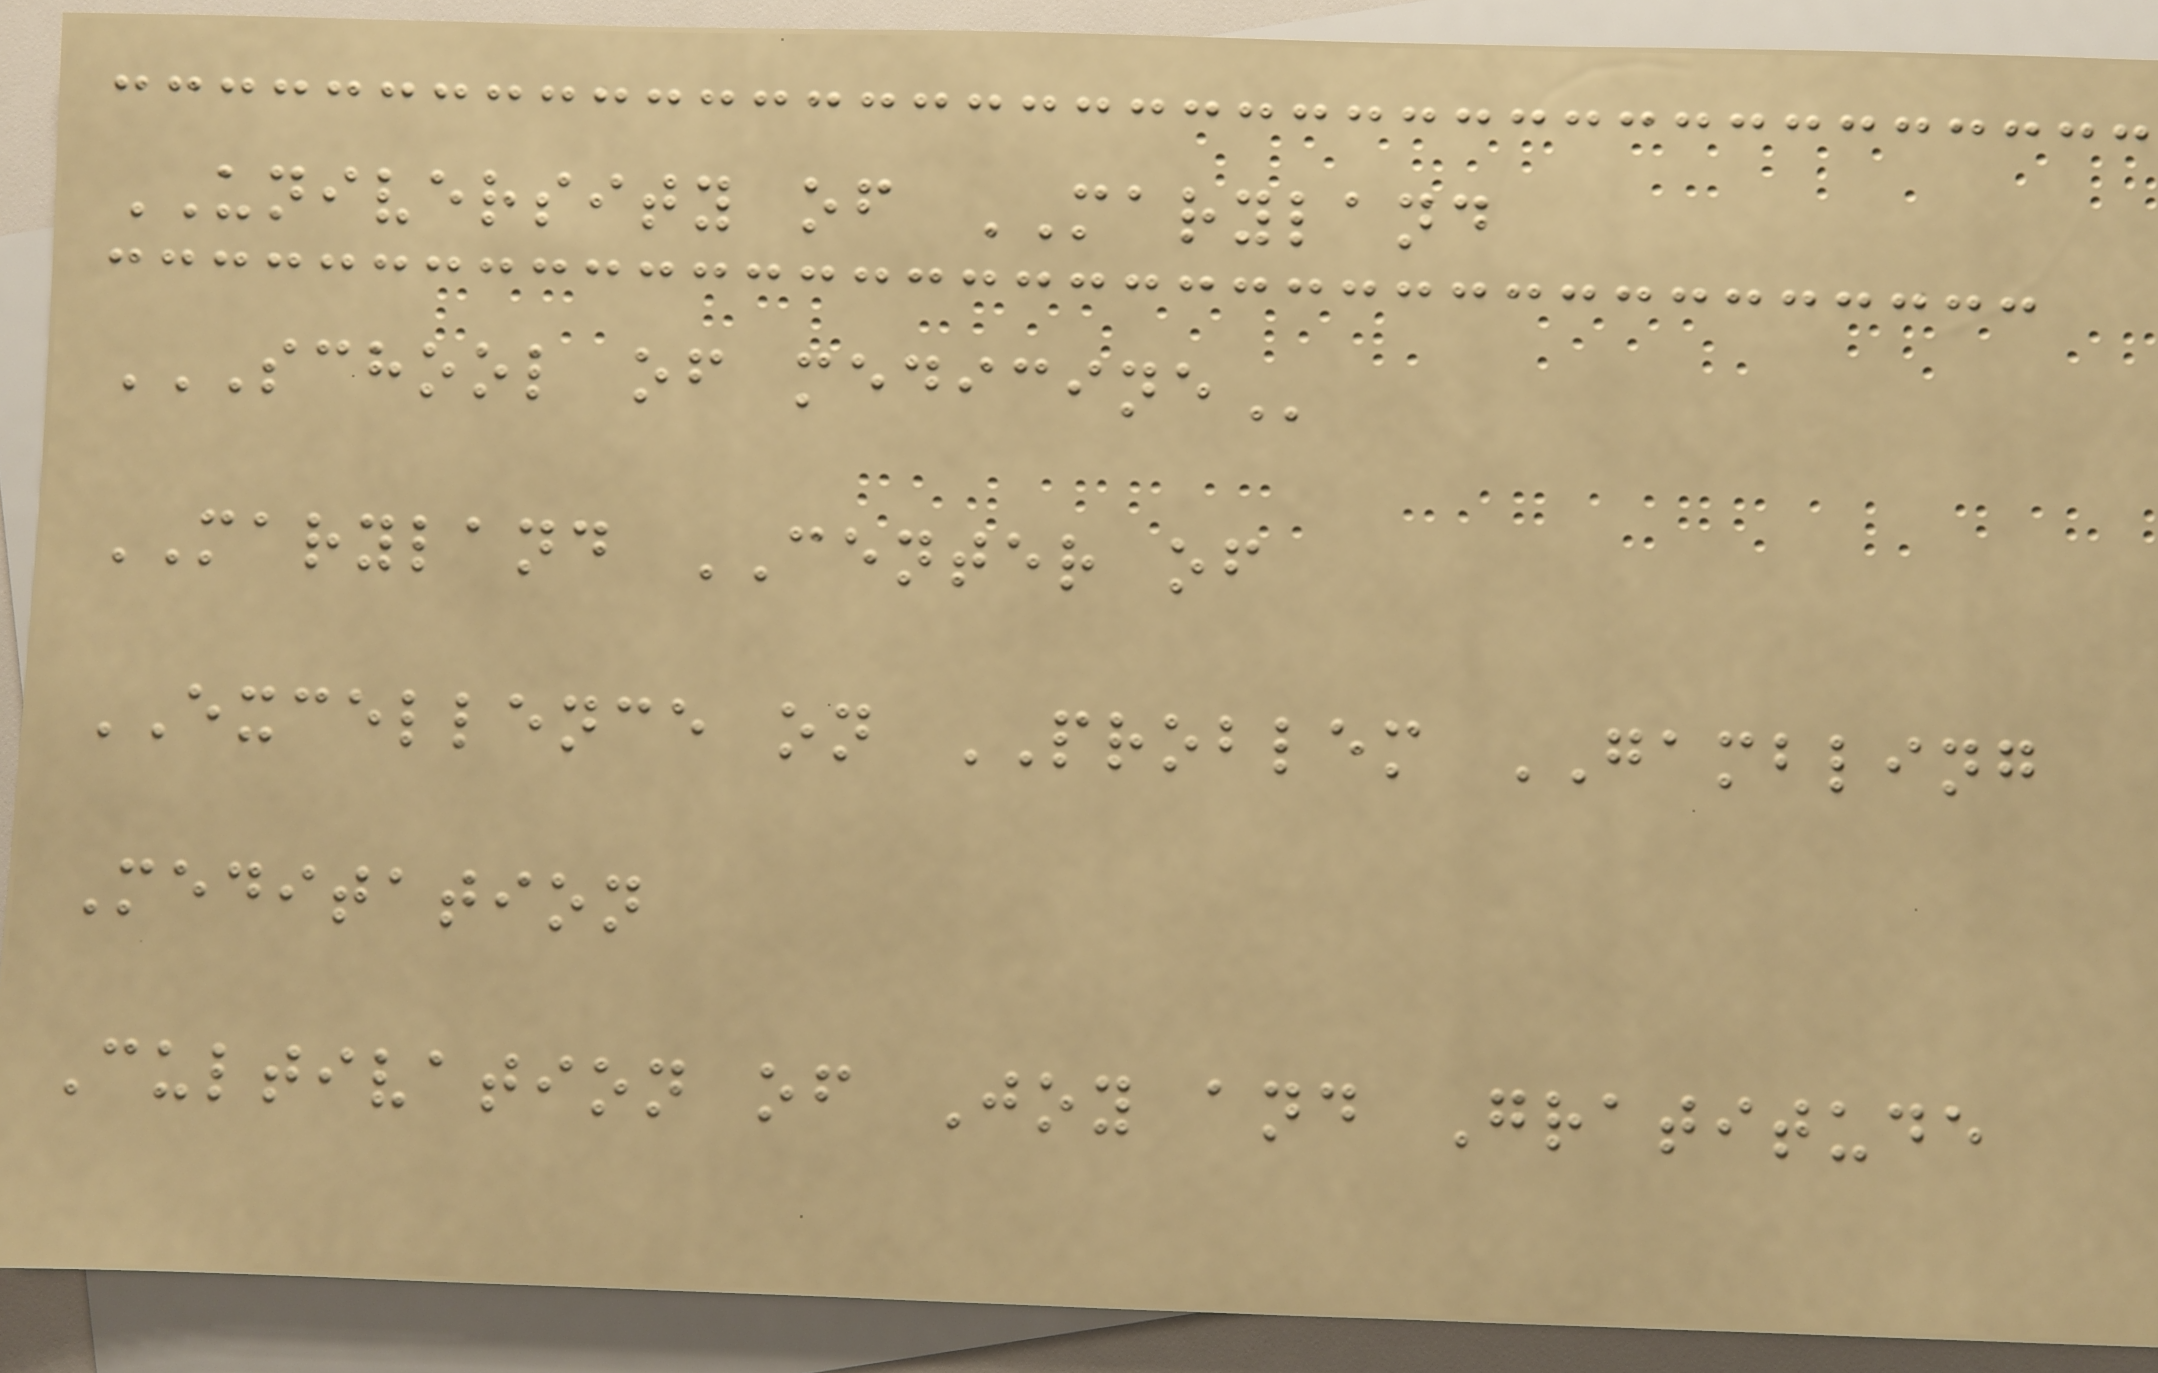UNIVERSITY of MARYLAND
SCHOOL OF MEDICINE
MARYLAND CENTER of
EXCELLENCE on PROBLEM GAMBLING
Meditation
Cultivation of Joy and Gratitude
